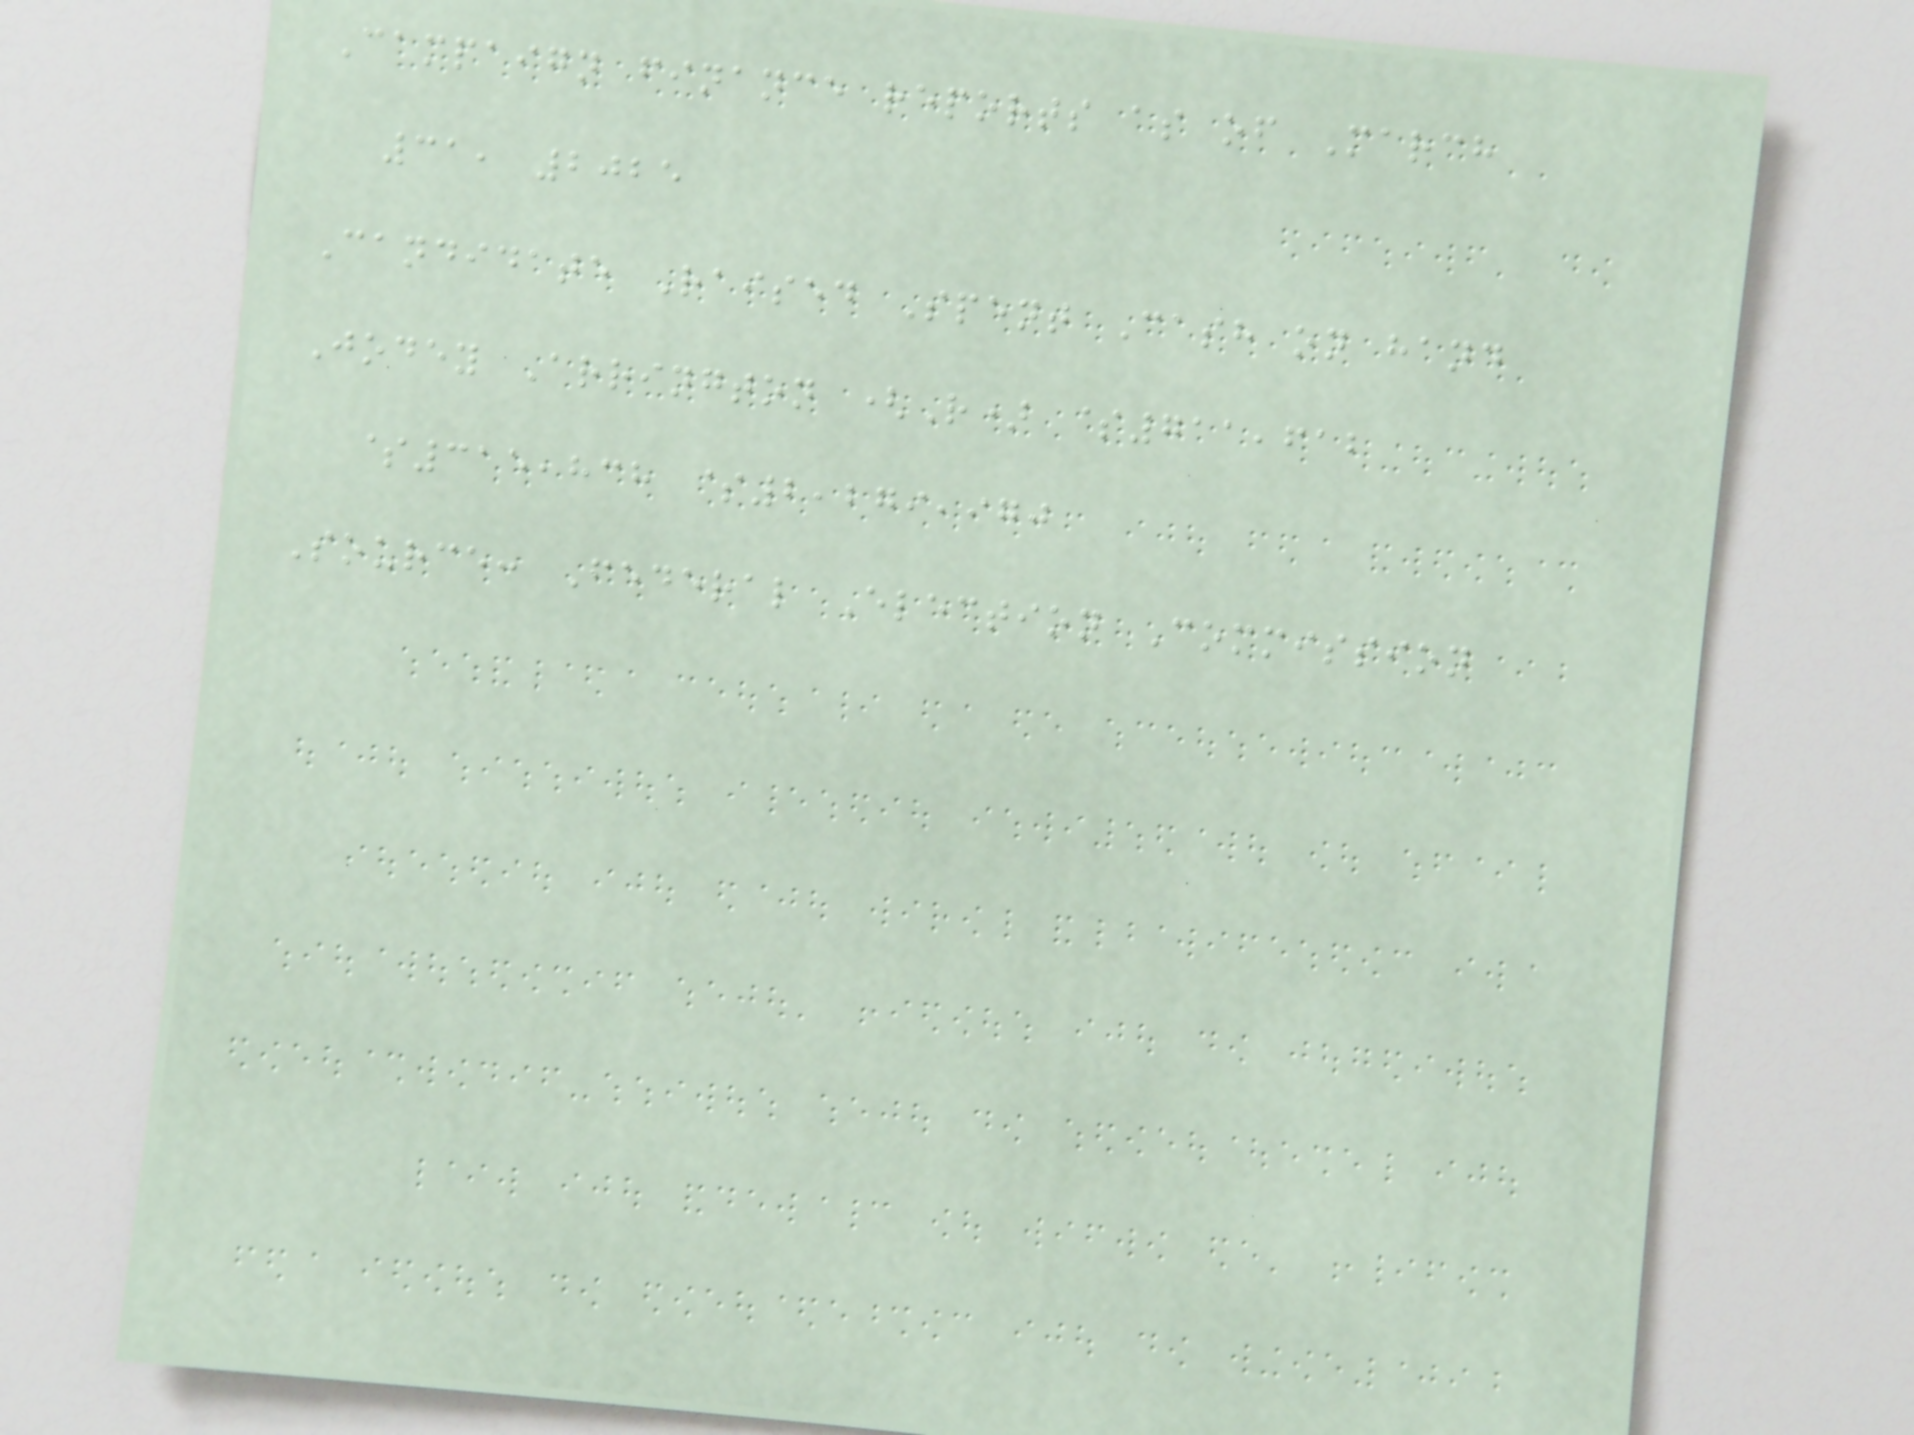Campaign finance reports as of March
31, 2025
Candidate Raised Spent Cash on hand
Jodey Arrington (R) $711,612
$315,838 $2,279,970
Source: Federal Election Commission
